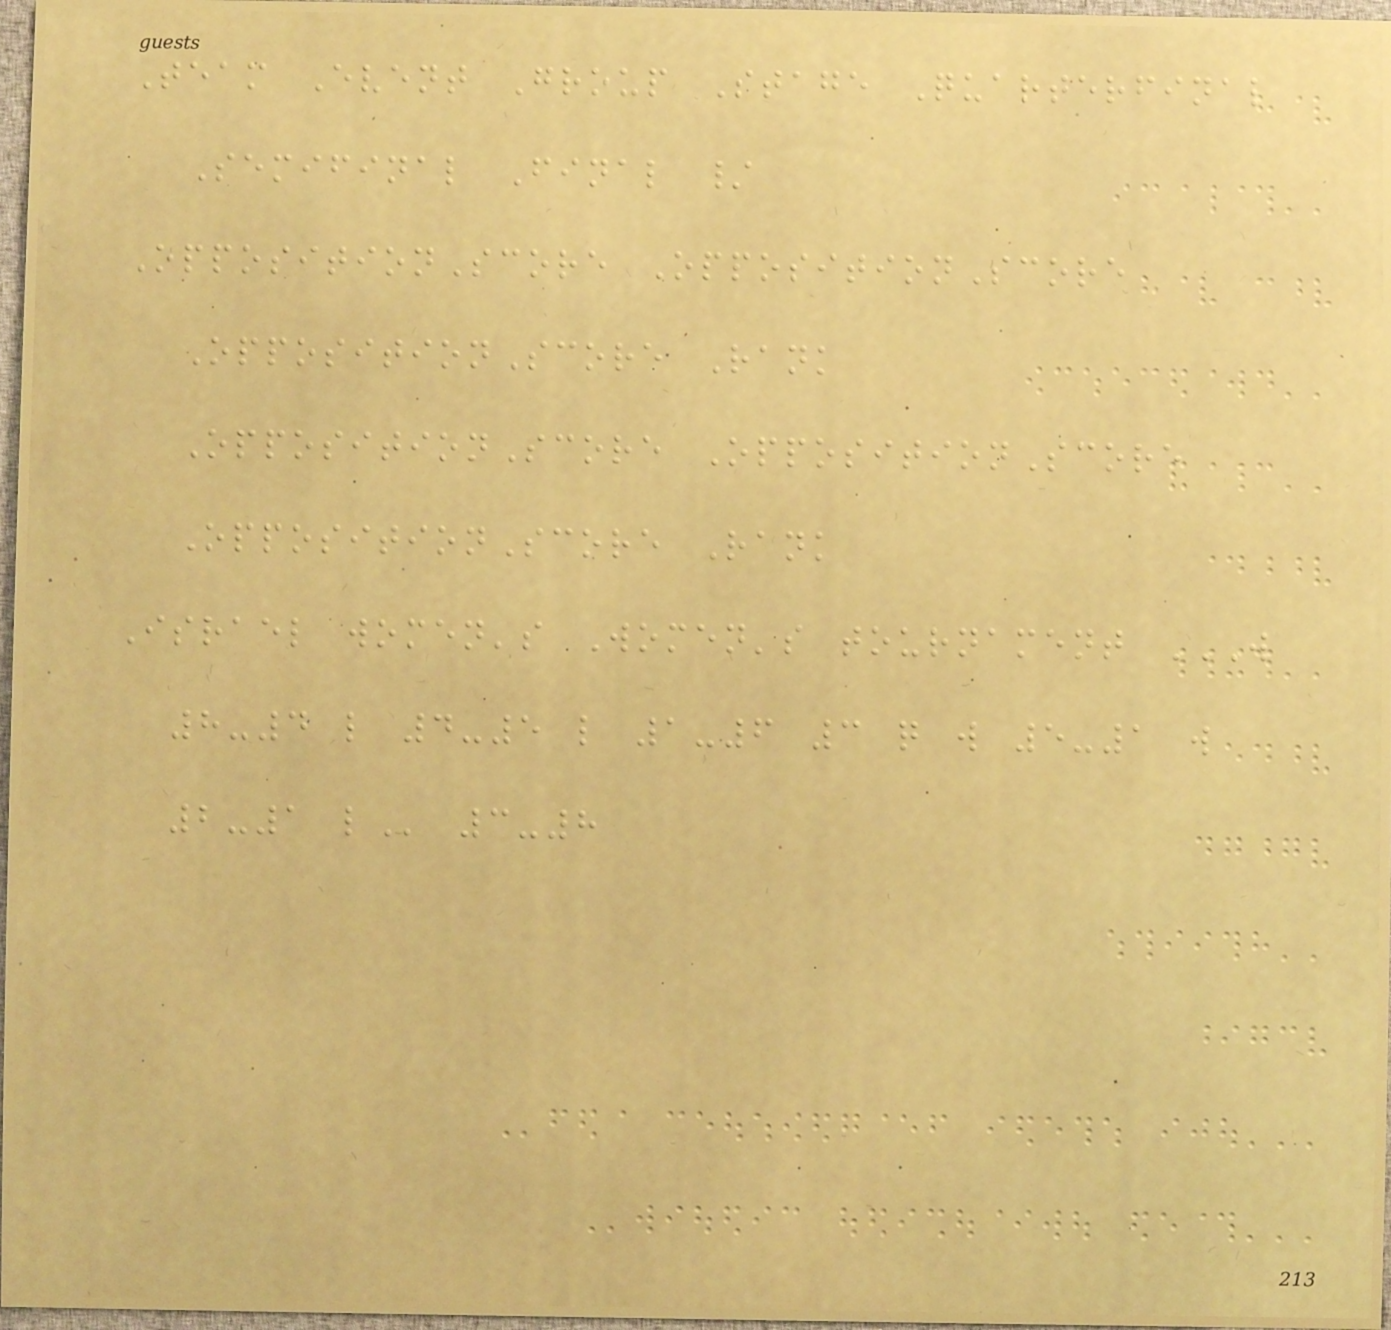Team Event Group Stage Quarterfinal
Semifinal Final /
OppositionScore OppositionScore
OppositionScore Rank
OppositionScore OppositionScore
OppositionScore Rank
Israel women's Women's tournament W
8-4 L 4-5 L 1-6 3 Q W 5-1 W
2-1 L 3-8
